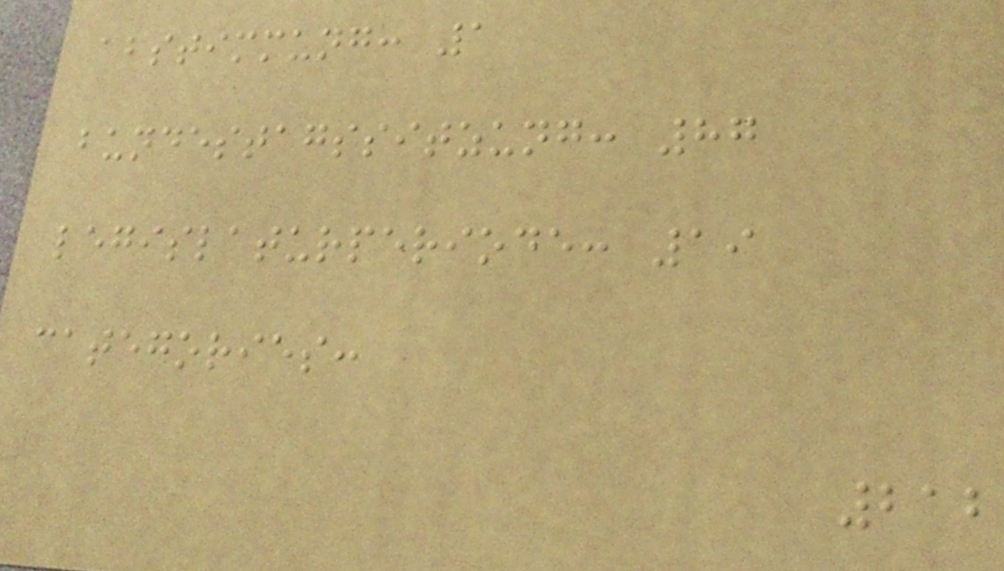abstimmung: 1
bundestagssitzung: 87
legislaturperiode: 19
categories:
212
